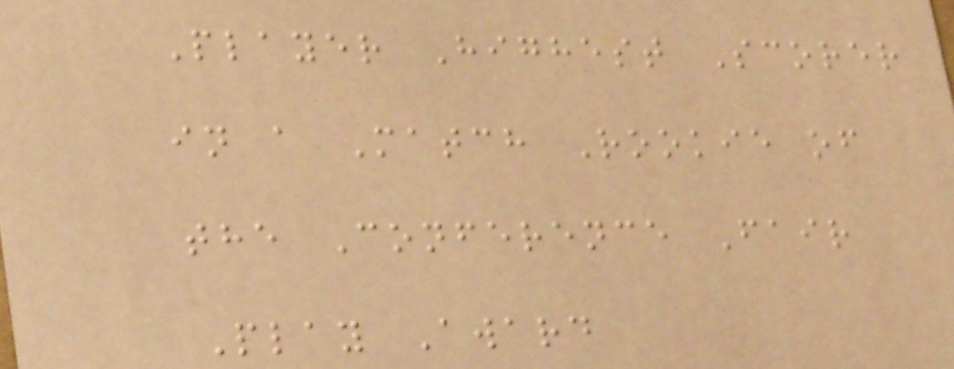Player Highest Scorer
in a Match Rookie of
the Conference Fair
Play Award
